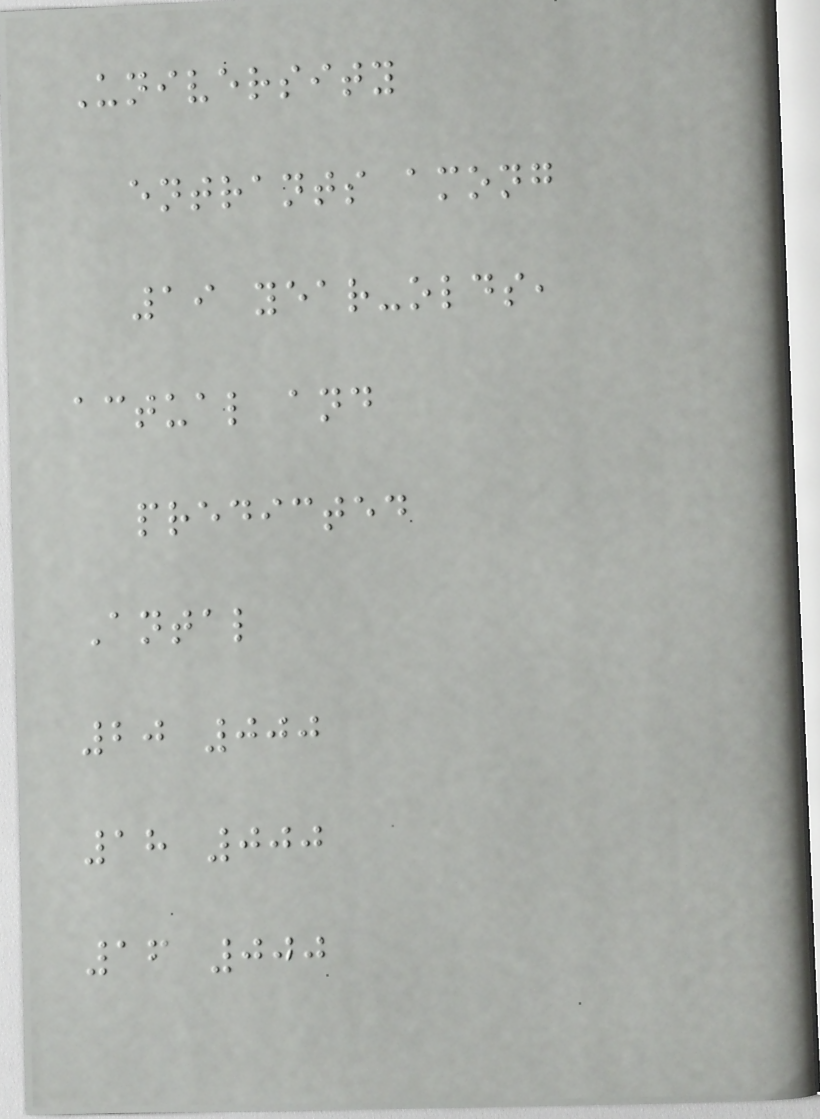University
entrants among
19 year-olds,
actual and
predicted
Antal
20 000
18 000
16 000
